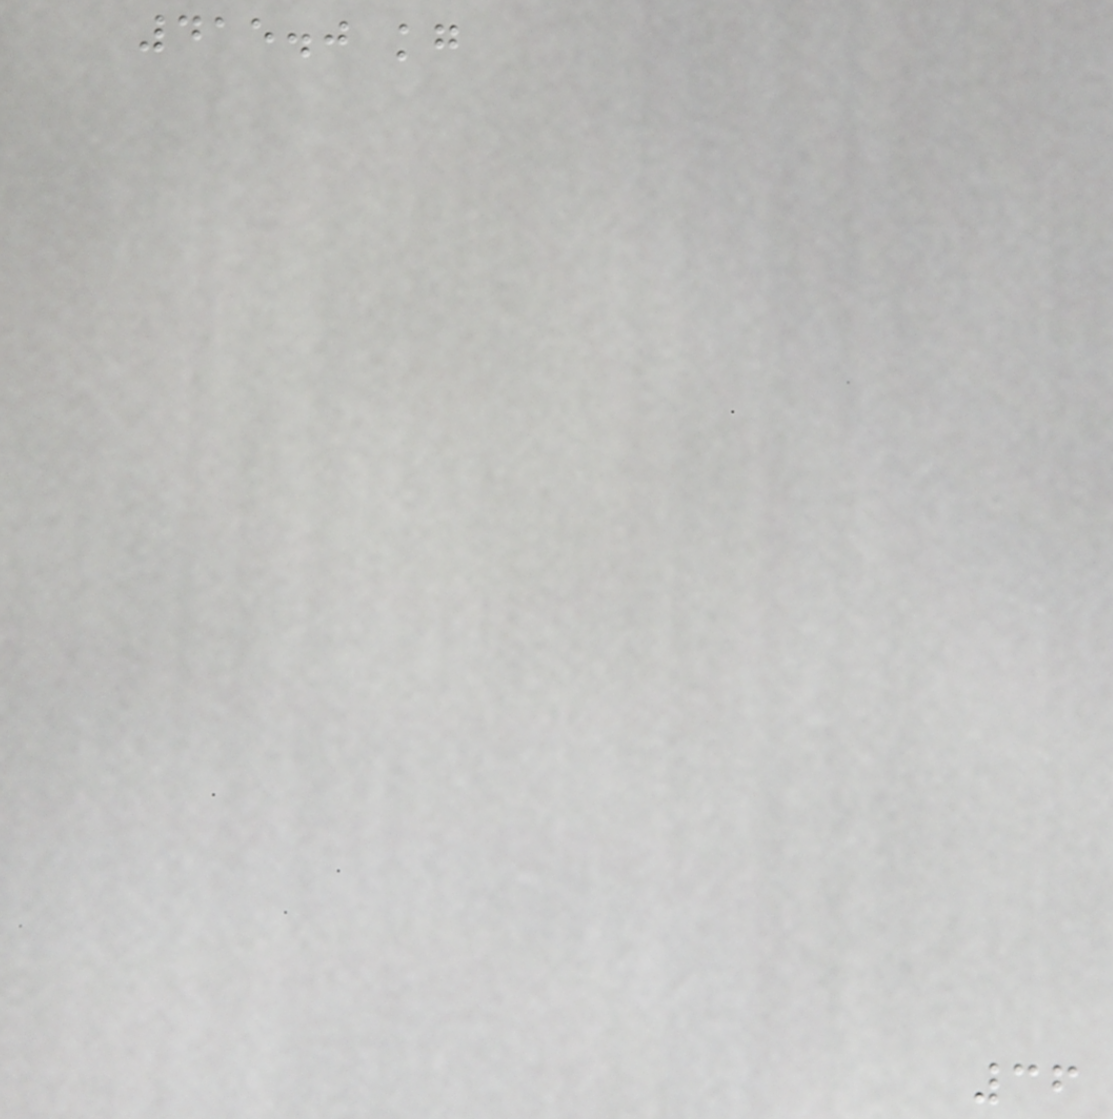415.0 kg
36
